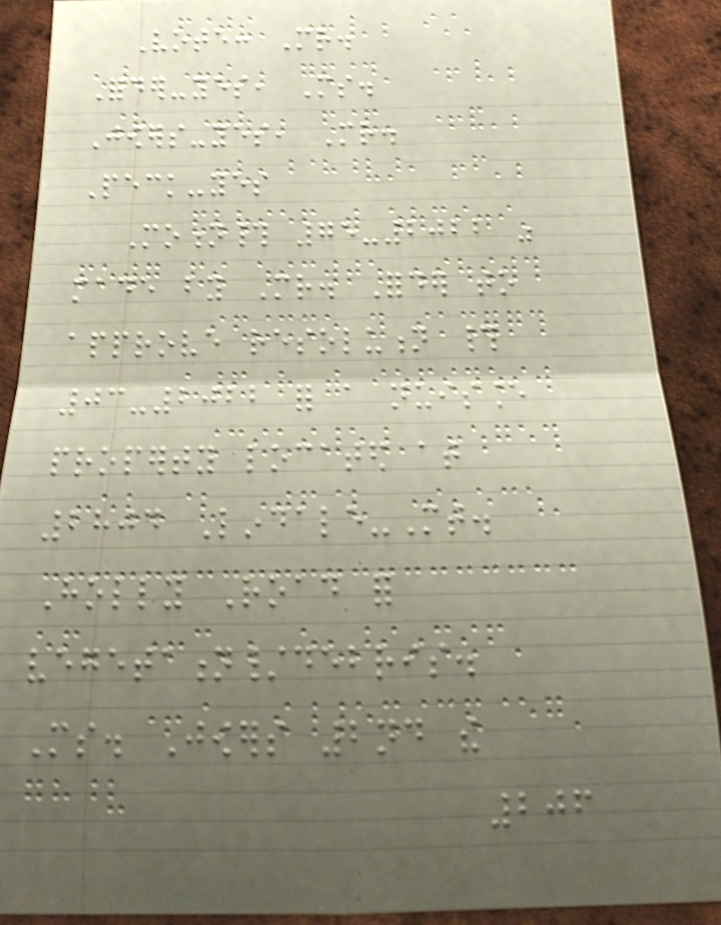Vote: Mr.
Forder-yes, Ms.
Jowers-yes, Mr.
Peck-yes
Motion# 75-2022 was
made by Mr. Forder to
approve resolution #
03-2022 for a nuisance
property located at
2804 Lindale-Mt.
Holly Road for
vegetation/debris.
Ms. Jowers 2nd the
206
